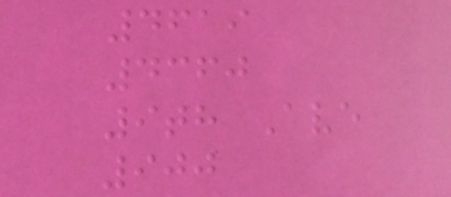4619
4360
9th Ave
900
